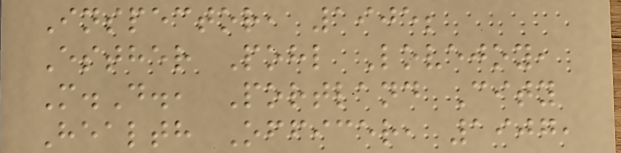Inspector, 1905;
Esther Pohl Lovejoy,
M.D., Portland City
Health Officer, 1907,
